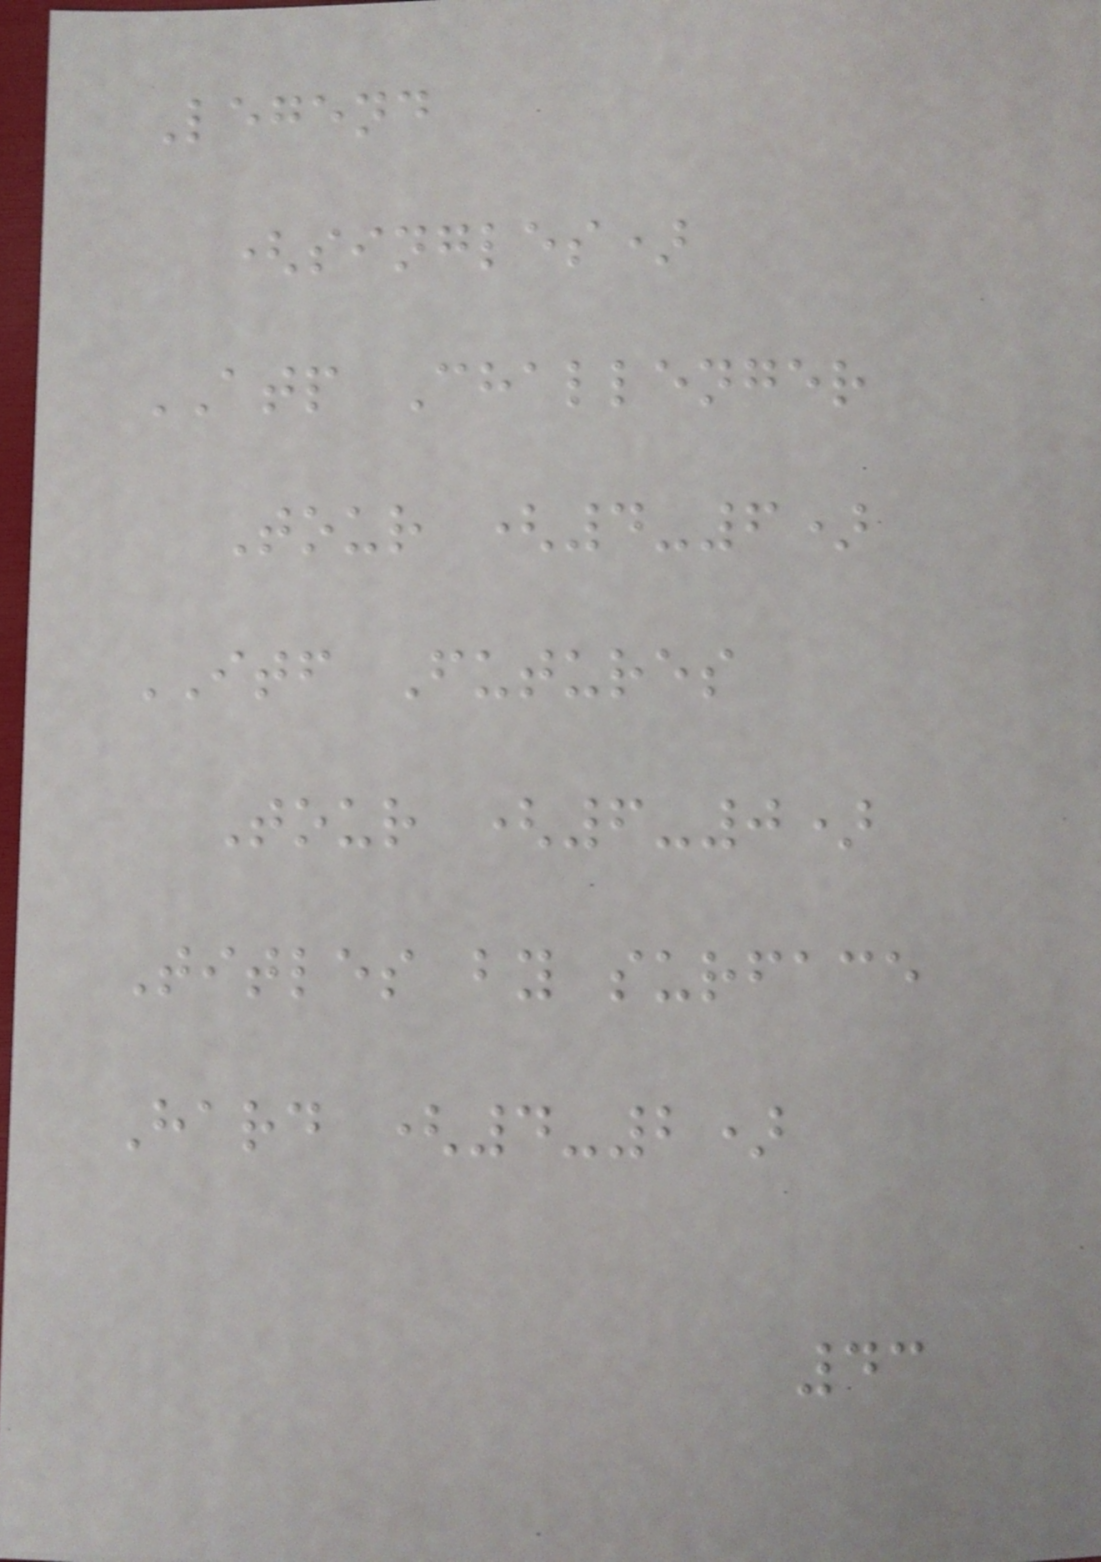Legend
(singles)
ATP Challenger
Tour (4-6)
ITF Futures
Tour (6-0)
Titles by surface
Hard (4-2)
43
